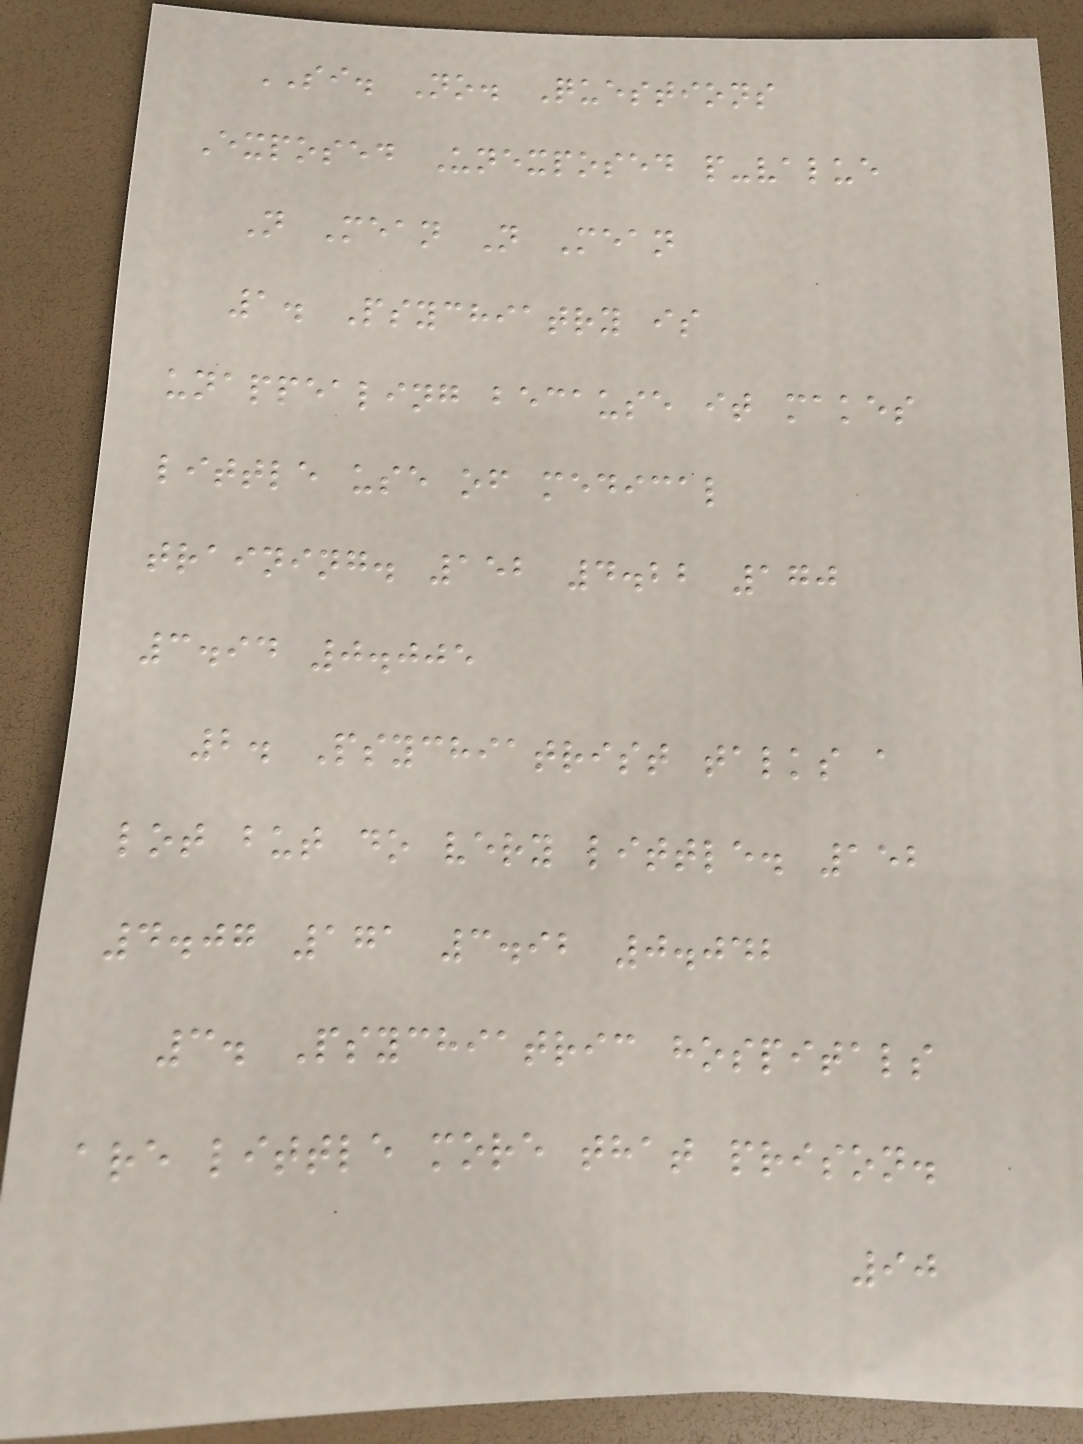SI. No. Questions
Exposed Unexposed p-value
N Mean N Mean
1. Psychiatry is
unappealing because it makes
little use of medical
training. 152 4.22 170
3.94 0.005
2. Psychiatrist talks a
lot but do very little. 152
4.07 171 3.92 0.042
3. Psychiatric hospitals
are little more that prison.
90
